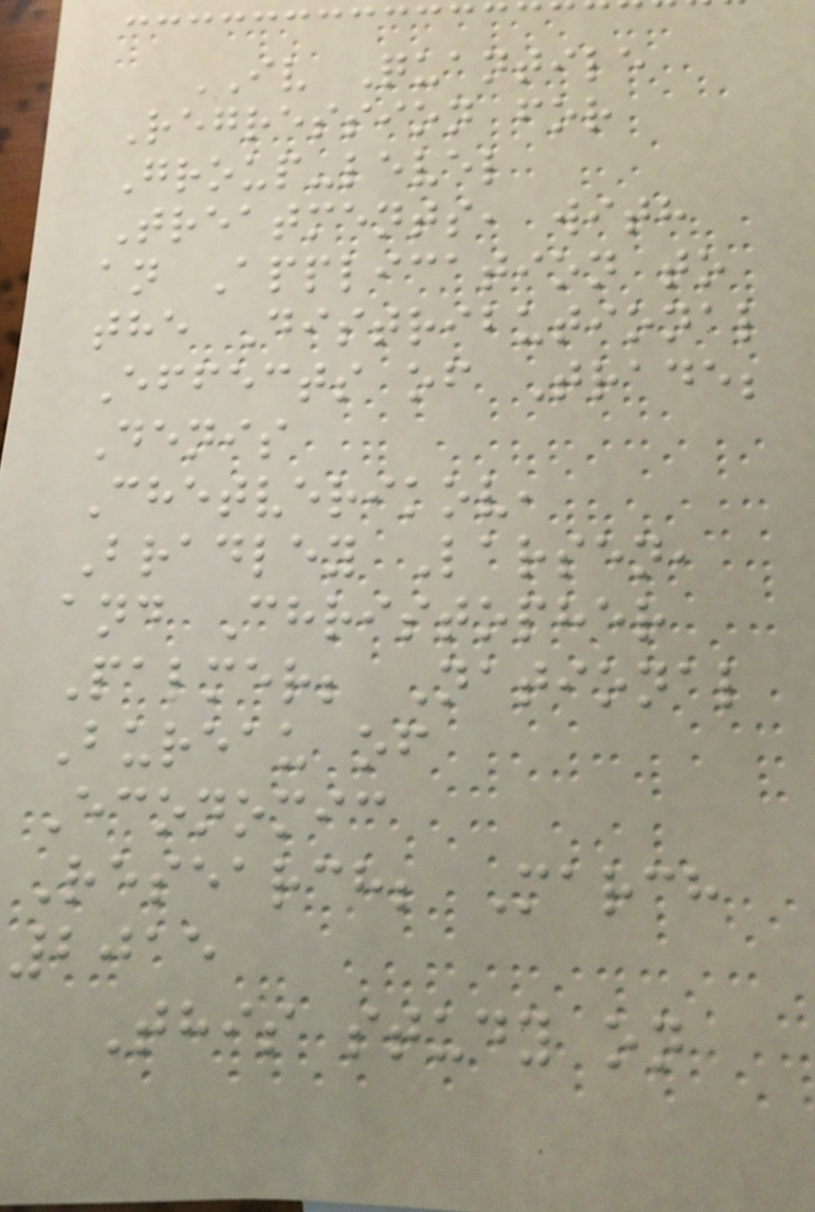IV Quantile
Regression for
Group-level
Treatments, with
an Application to
the Distributional
Effects of Trade;
Denis
Chetverikov,
Bradley Larsen,
and Christopher
Palmer; National
Bureau of
Economic
Research; March
2015
This study on
